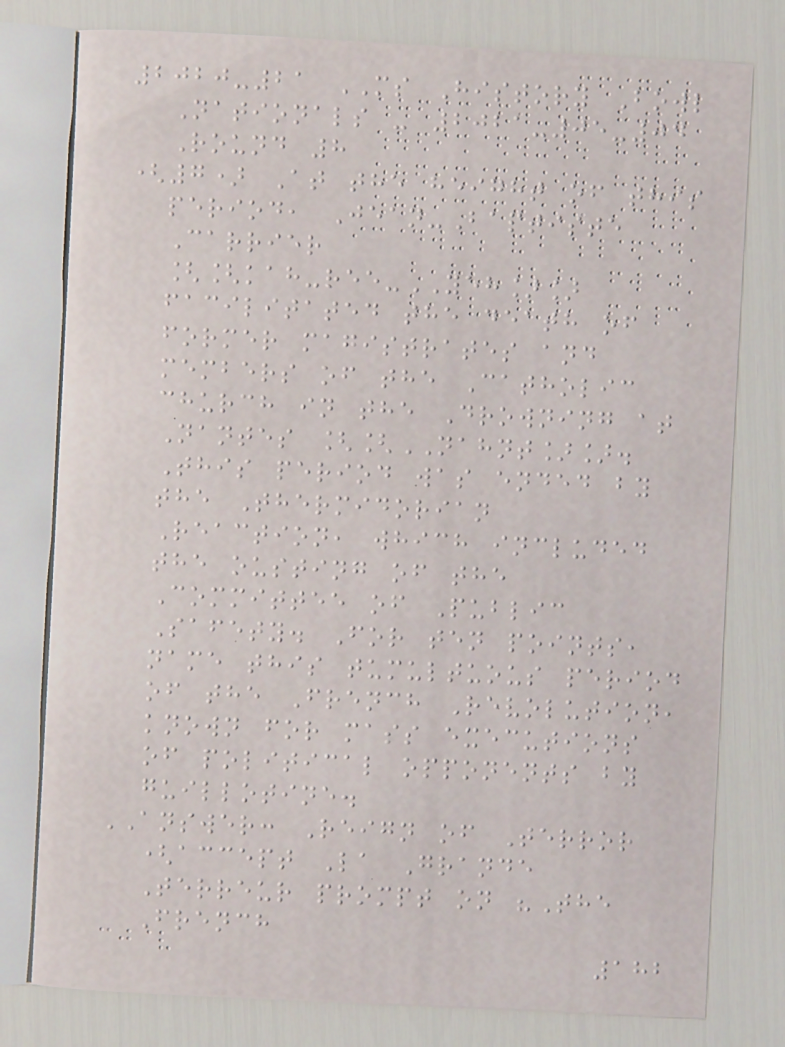2020-21 MS History Bowl
Nationals - 2021-05-04
Round 8
(7) At the height of this
period, Jean-Baptiste
Carrier
[[kah-ree-YEH]]
facilitated the death of
former magistrates and
members of the Catholic
church in the Drowning at
Nantes [[NAHNT]].
This period was ended by
the Thermidorian
Reaction, which included
the ousting of the
Committee of Public
Safety. For ten points,
name this tumultuous period
of the French Revolution,
known for mass executions
of political opponents by
guillotine.
ANSWER: Reign of Terror
(accept La Grande
Terreur prompt on "The
French
182
